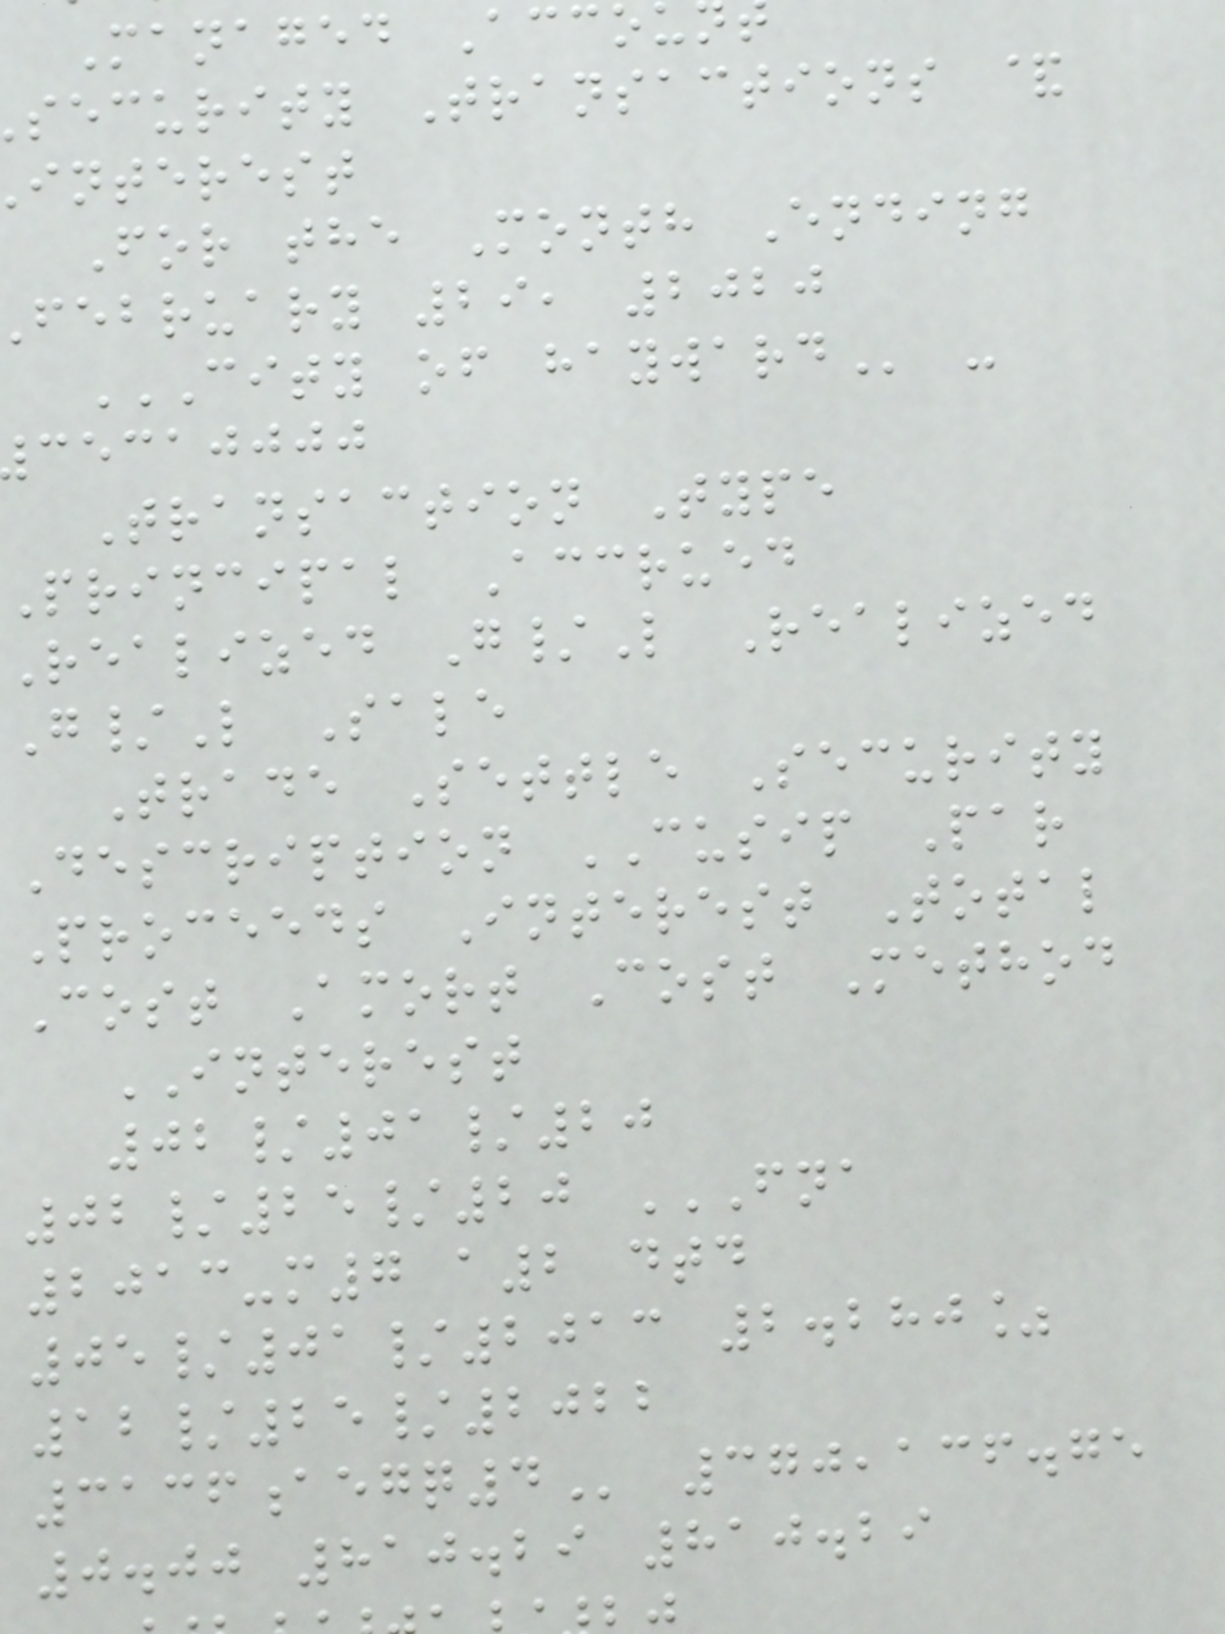Managed Accou
security Transactions &
interest
For the Month Ending
february 29, 2020
CITY OF HAYWARD -
cecajjjj
Transaction Type
Principal Accrued
Realized G/L Realized
G/L Sale
Trade Settle Security
Description CUSIP Par
Proceeds Interest Total
Cost Amort Cost Method
INTEREST
02/01/20
02/25/20 FNA
2013-m7 a2 dtd
05/01/2013 2.280%
12/25/2022
370,136.75
0.00 810.29 810.29
